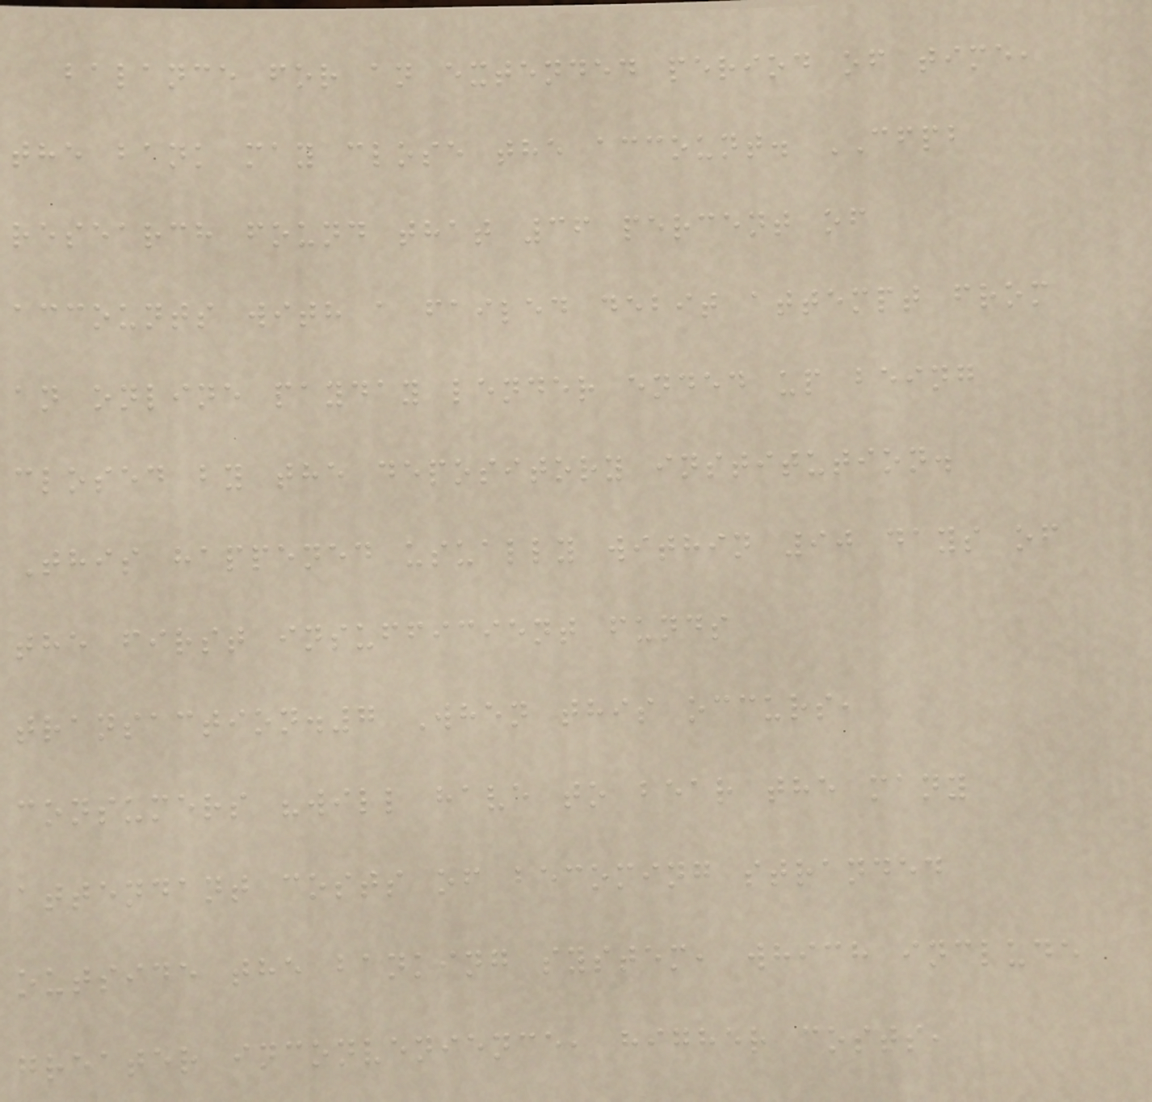balance for an extended period of time,
the bank may close the account. CFPB
research found that 36 percent of
accounts with a failed debit attempt from
an online payday lender ended up being
closed by the depository institution.
This happened usually within 90 days of
the first insufficient funds
transaction.7 When this occurs,
consumers "will have to bear the many
attendant costs of becoming stranded
outside the banking system, which include
greater inconvenience, higher costs,
